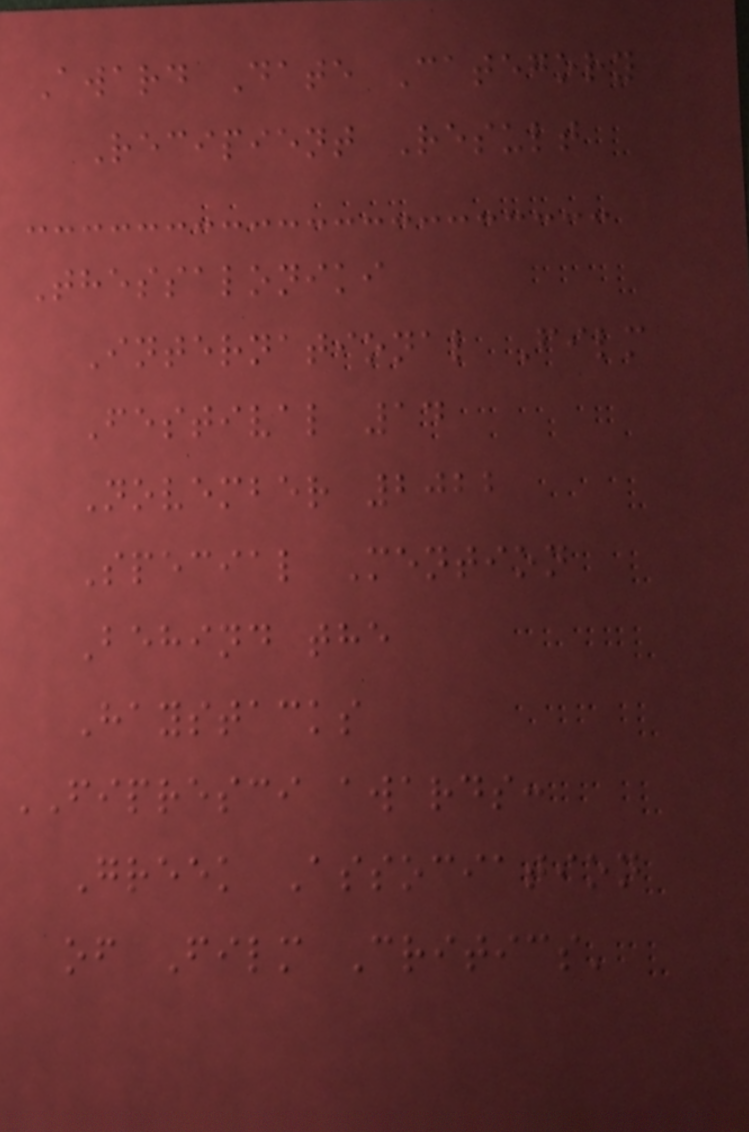Award Date Category
Recipient Result
Thessaloniki
International Film
Festival 14
November 2022
Special Mention
Behind the
Haystacks
FIPRESCI awards:
Greek Association
of Film Critics'
